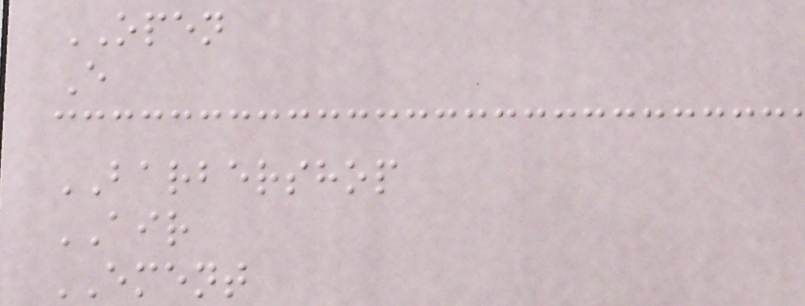OPEN
E
BARBERSHOP
AIR
EMENT
